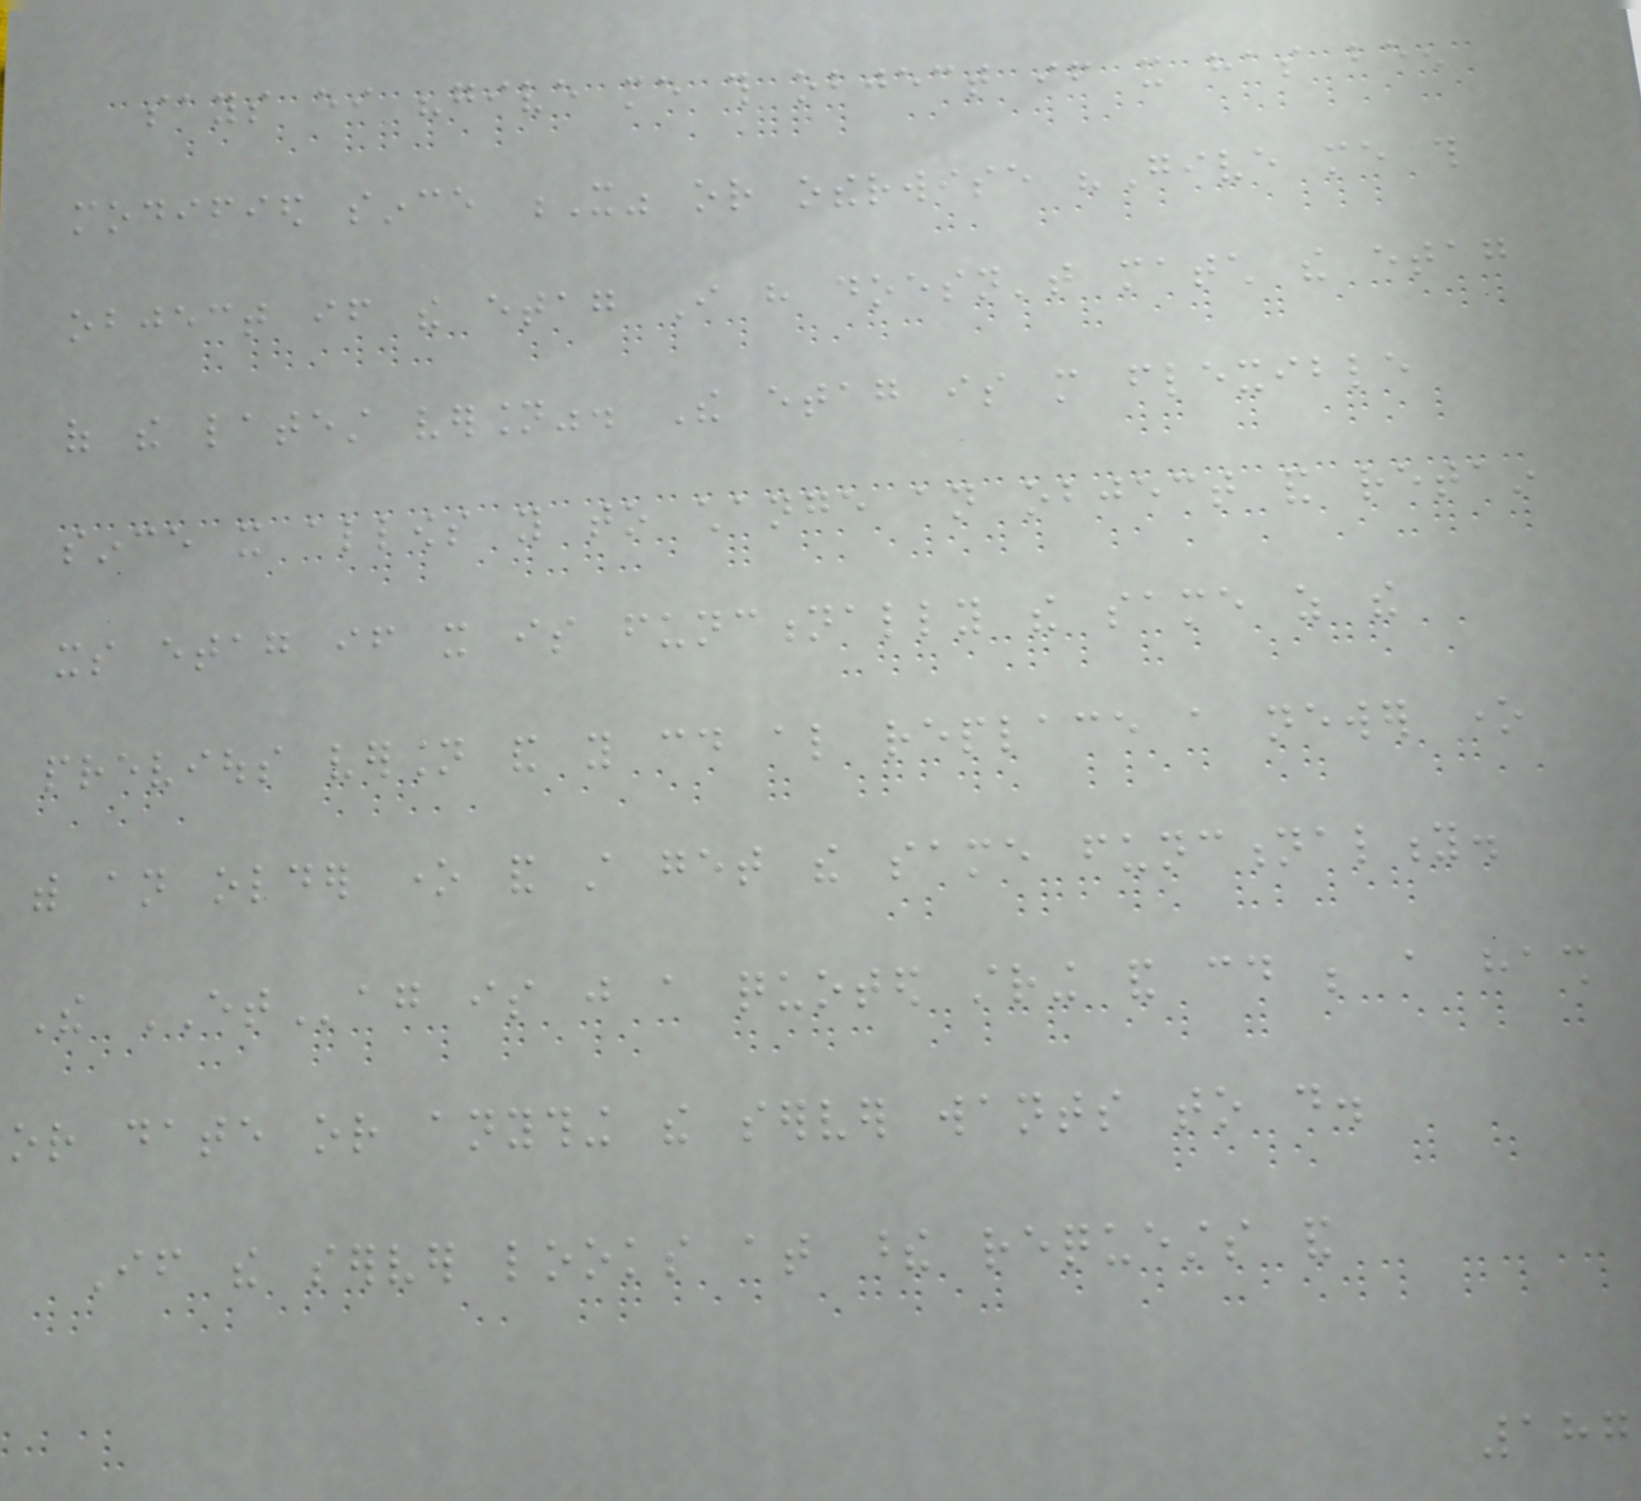says either "give me this object if it has been
modified since X" or otherwise "Give me this
object if the etag I have doesn't match the etag
of the latest version". The etag is more flexible
since it allows you to change an object and retain
its etag if it is functionally the same as the
previous version and you could also replace a newer one
with an older one and still get the same functionality.
The ETag is just a quoted string and could be a hash
or date or anything the server wants to do.
If the server looks at these requests and
187
